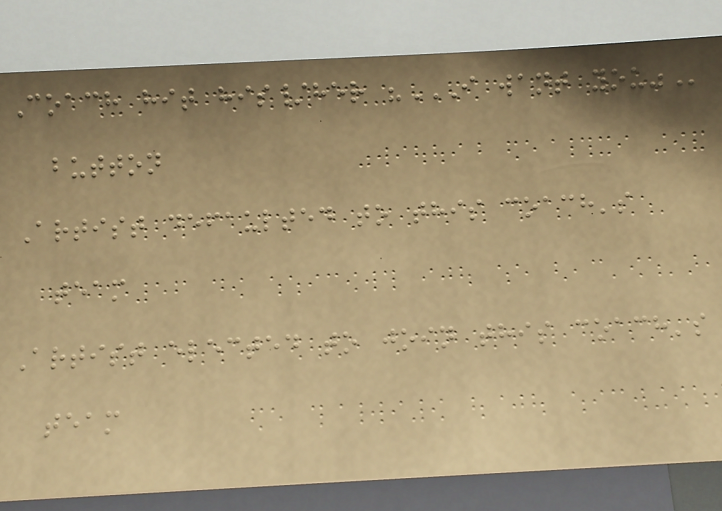Coach hit his/her "I WANT YOU"
button
Artist defaulted to this coach's
team
Artist elected to join this coach's
team
